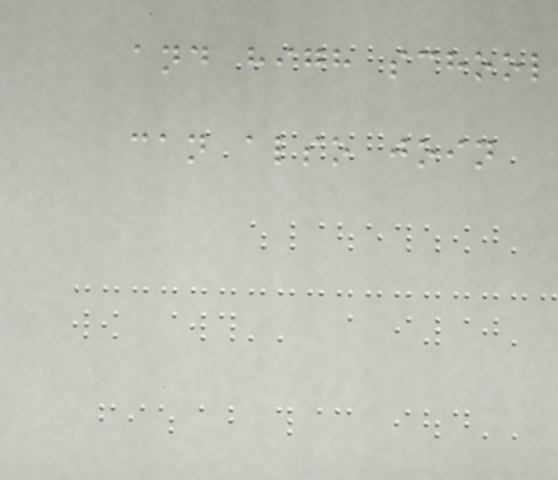and high school
can also join
